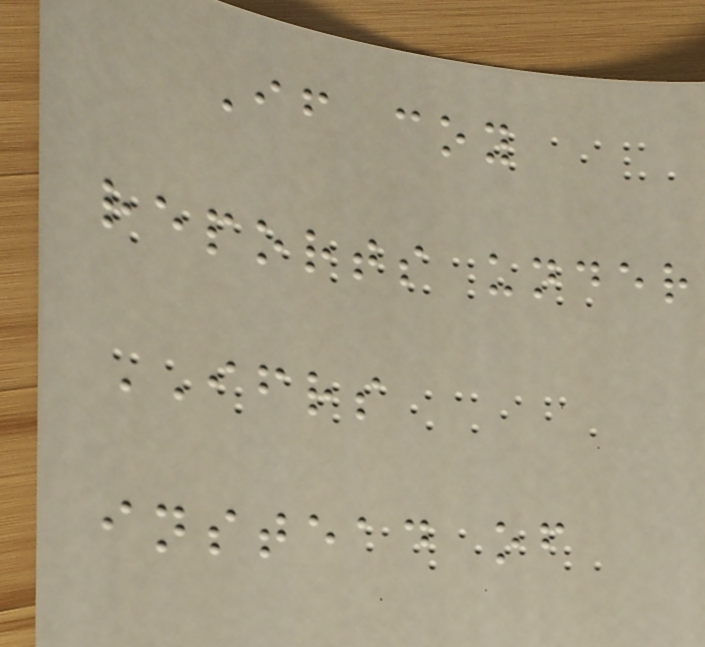If coy
reports under
IFRS
instead of
